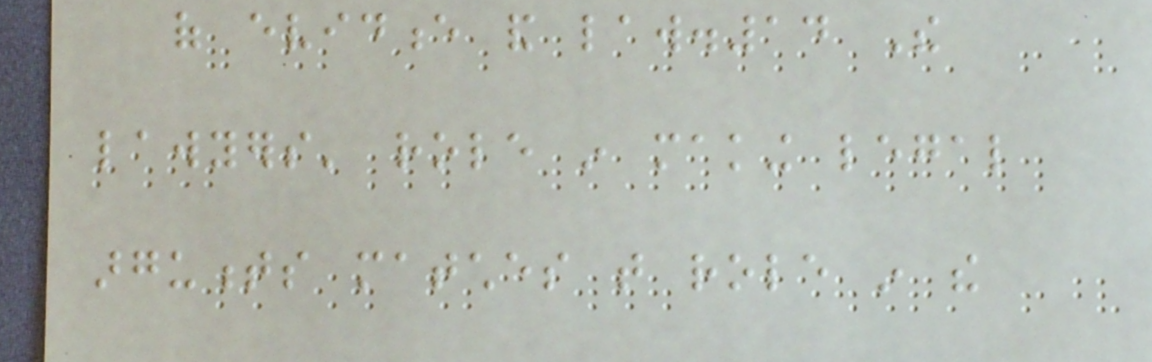of evidence and law.14 The
lawyers' role in making legal
arguments matches that role in the
